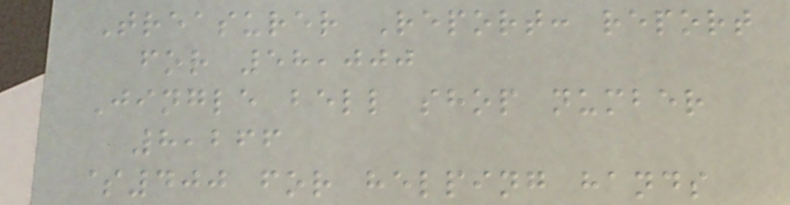Treasurer Report: report
for 58,000
Jingle bell shop number
8,266
$400 for helping hands
